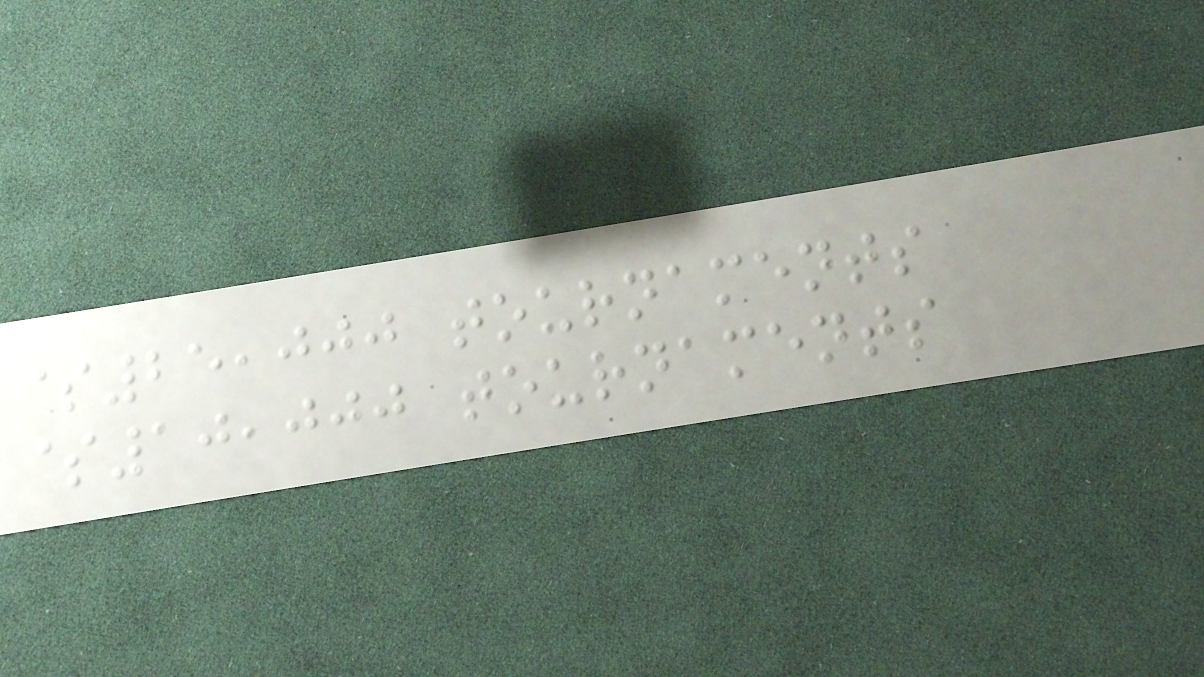$25,000 tournaments
$10,000 tournaments
